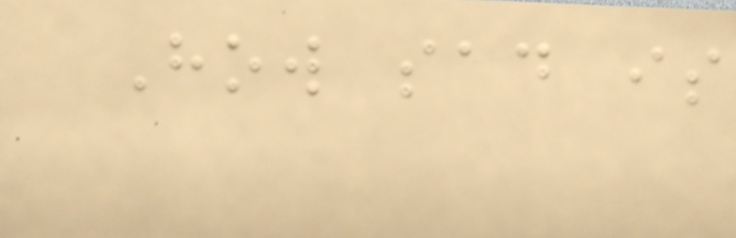How sad is
